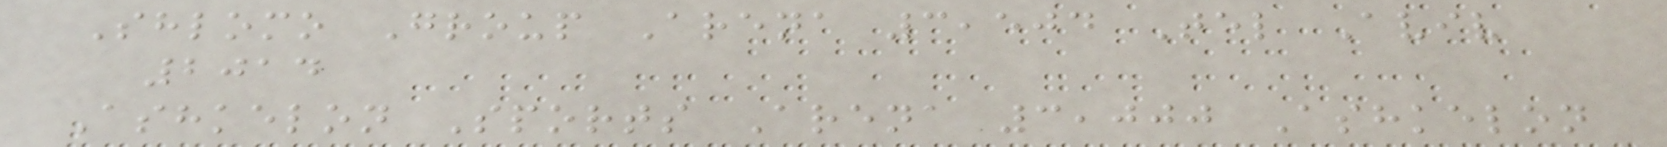Shlomo Group Arena 3,504 Tel Aviv
2014
Ashkelon Sports Arena 3,000 Ashkelon
